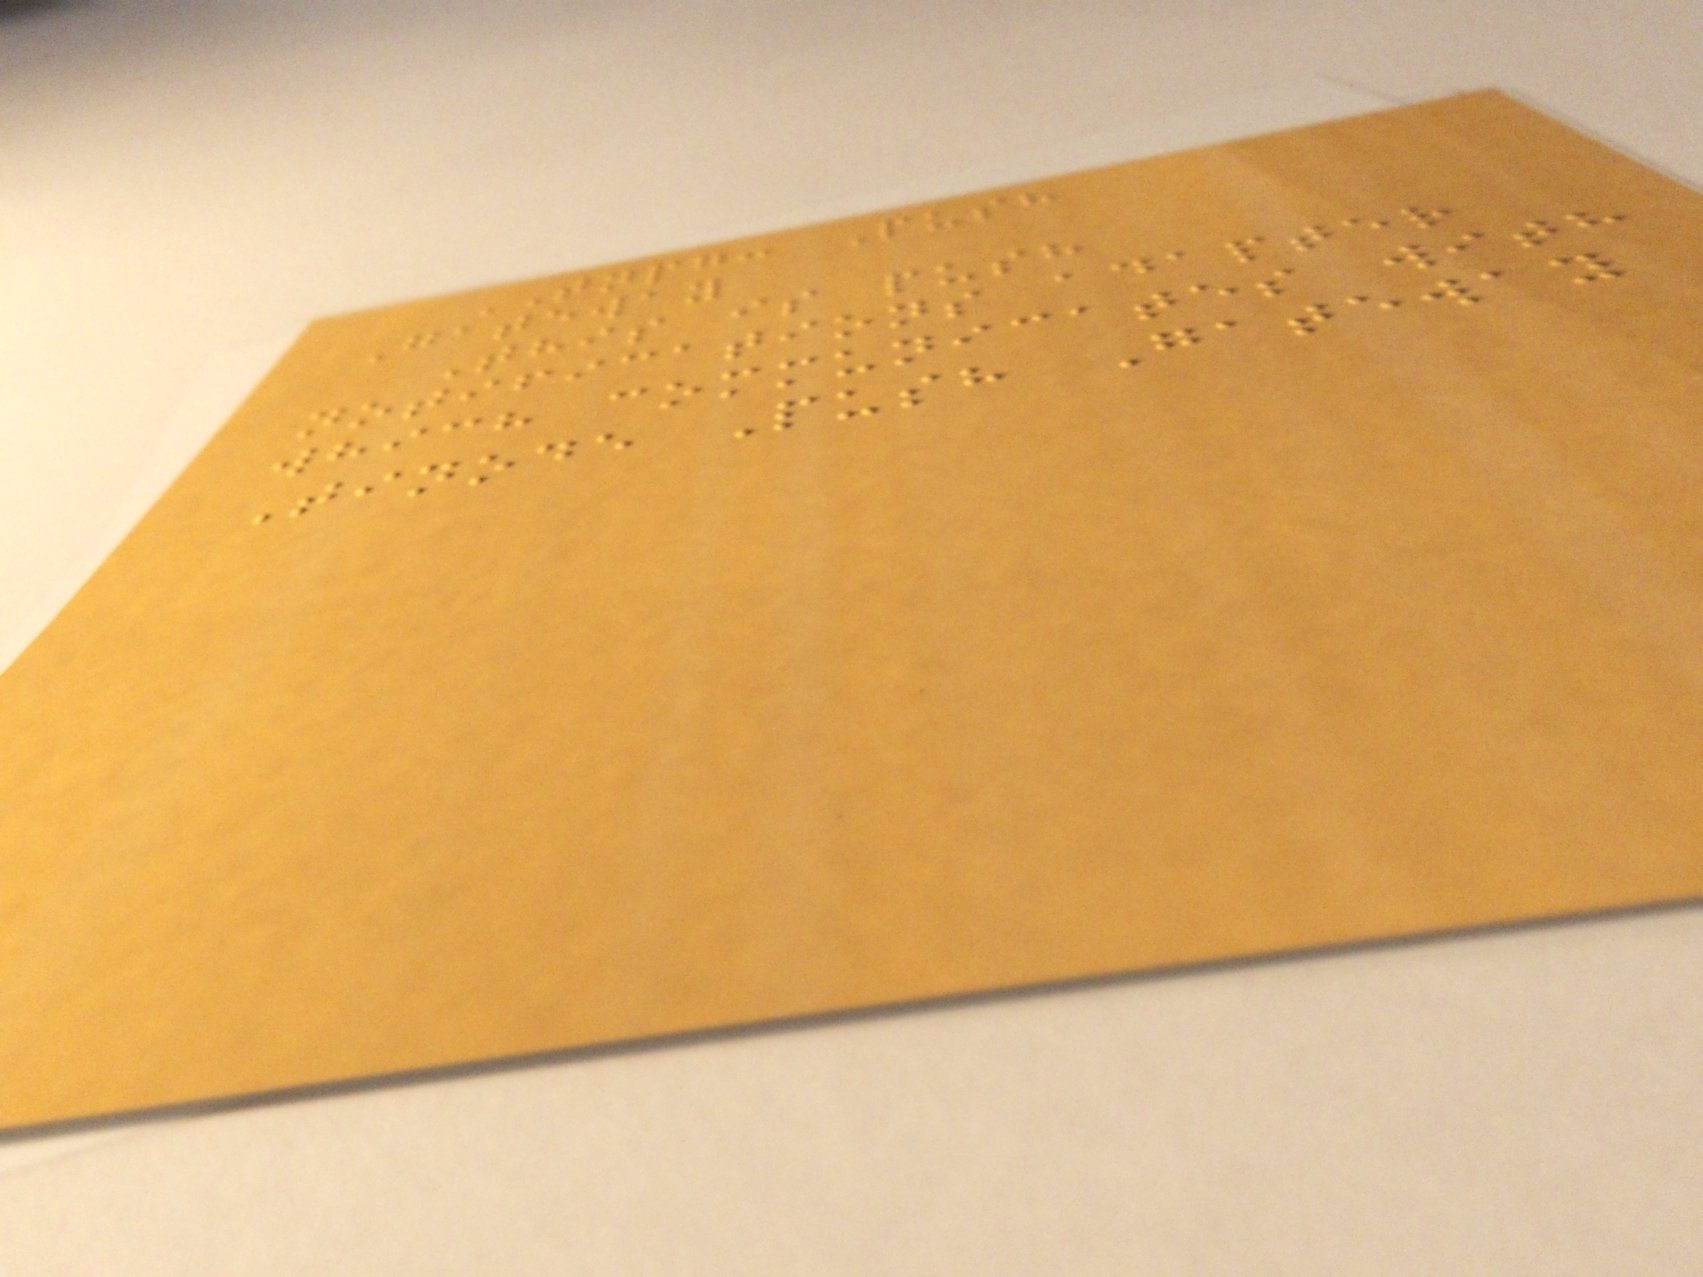TNPG: Push
Gateway
This is push
notifications adapter
which communicates with
Tinode Push Gateway
